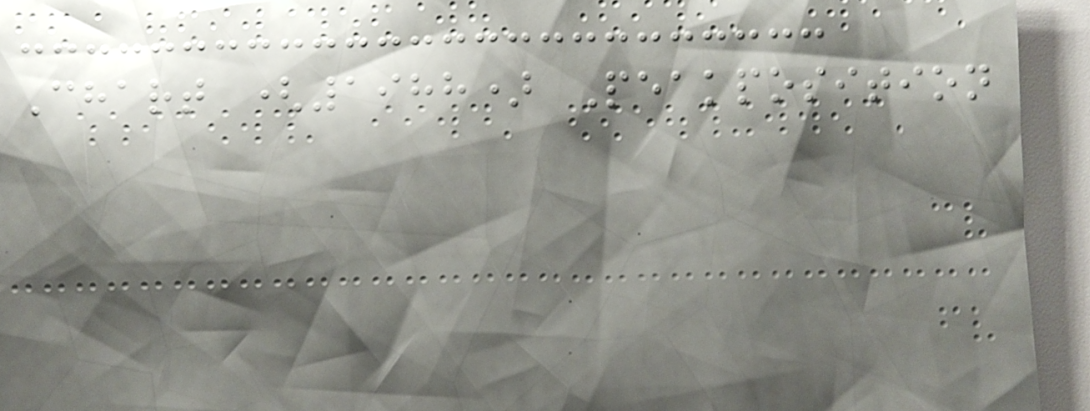Chart (1988) Peakposition
